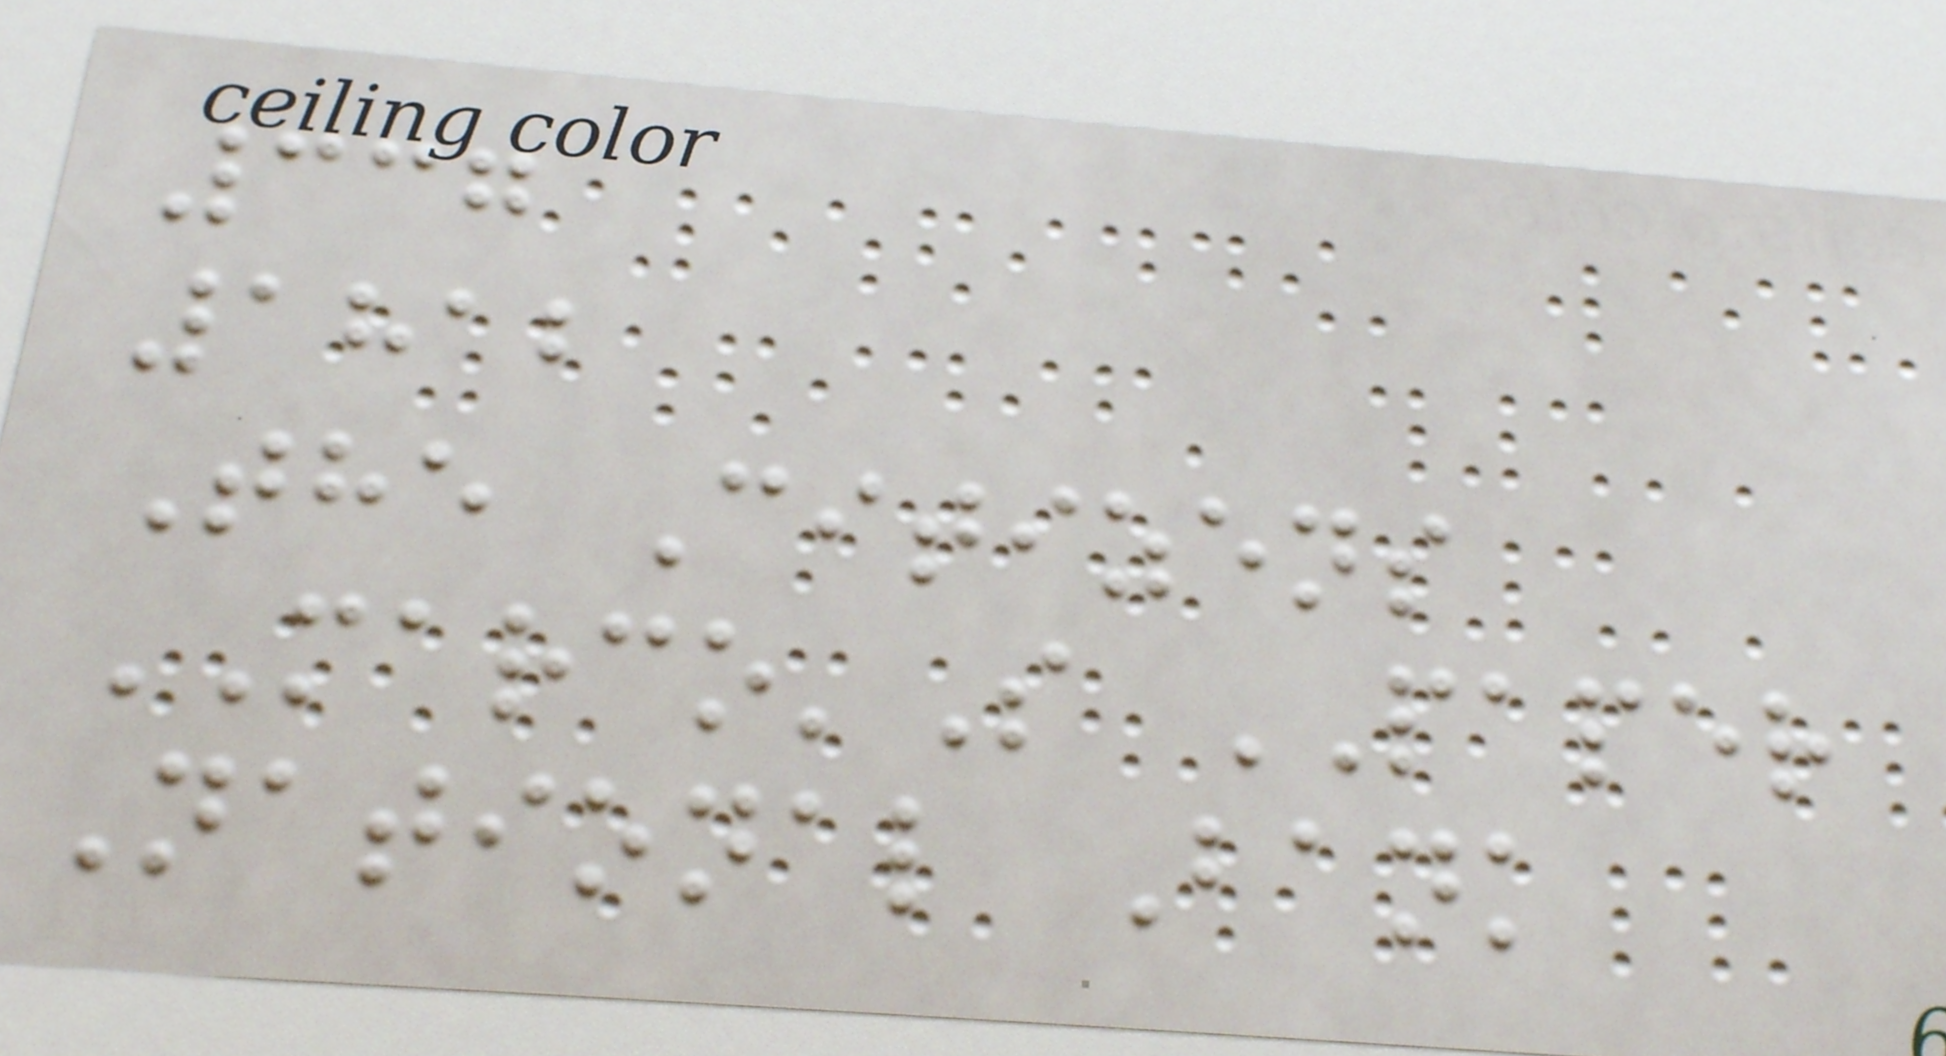337
1812
The Citizens
MARCO'S PAPER
National Bank
